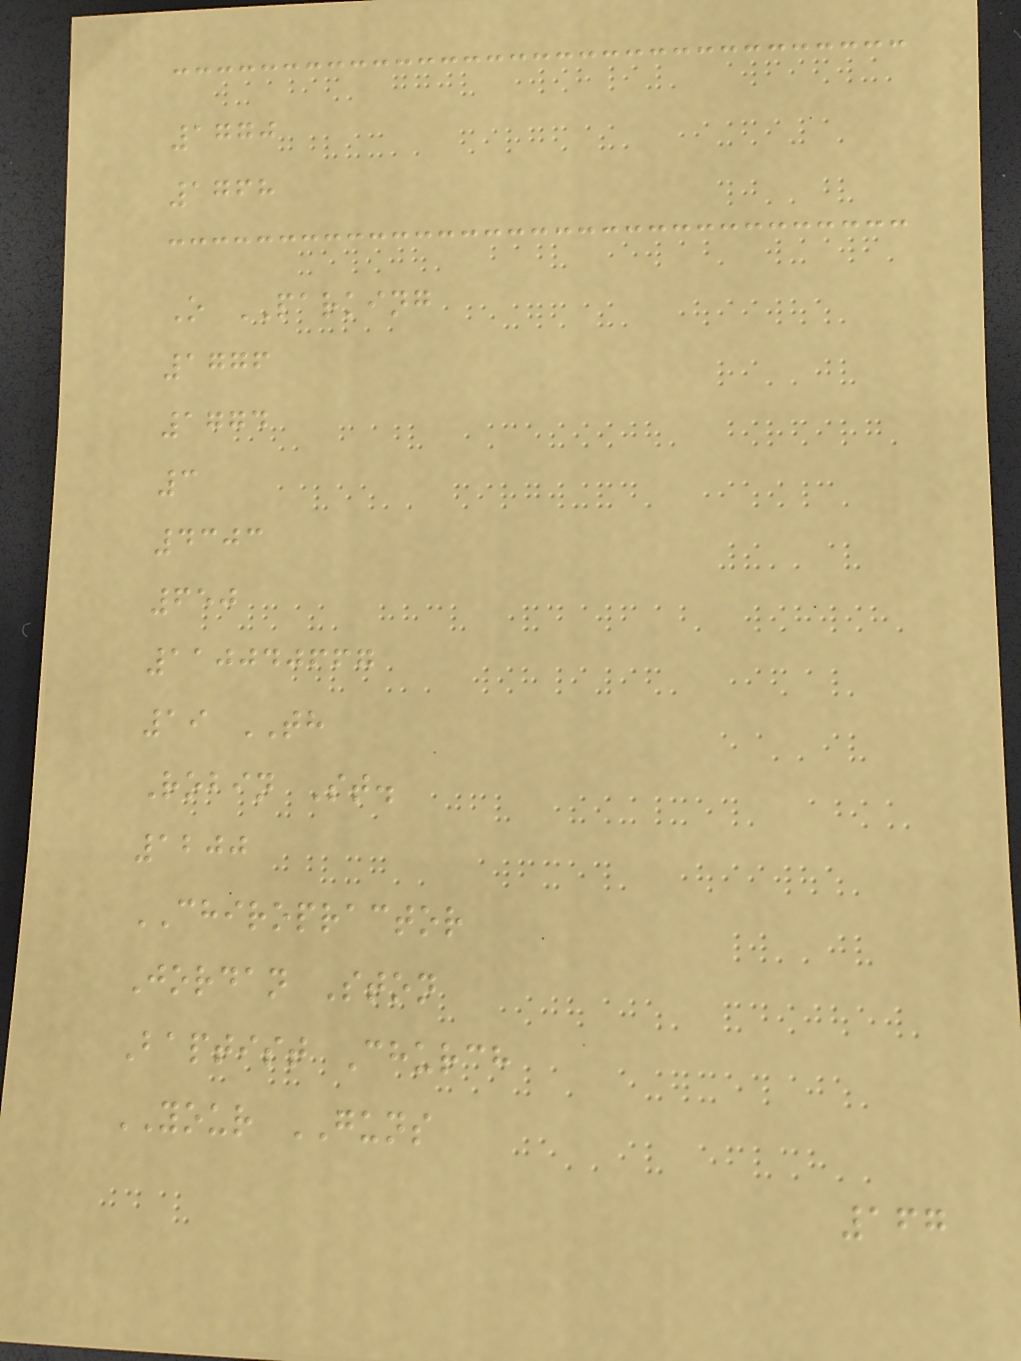1770
1768
O PARKING
1776
1774
3
4303
650
110040667
19 TH
Robin St.
1200
CHIROPRACTOR
Jordan Ston
Baptist Church
YOUR GUNS
167
